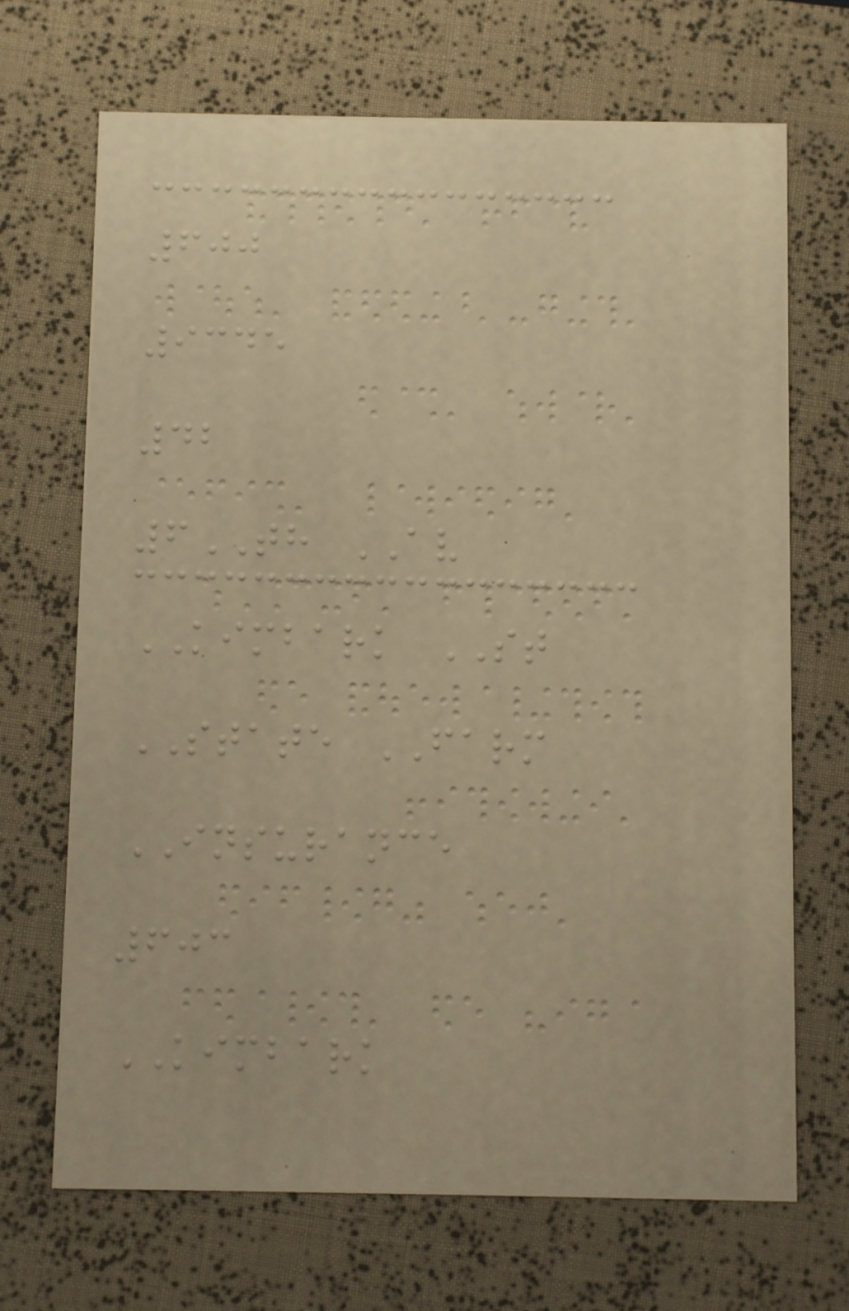600
9345
42
6TH AV
KIMBARK ST
STATE FARM
INSURANCE
603
KIMBARK
